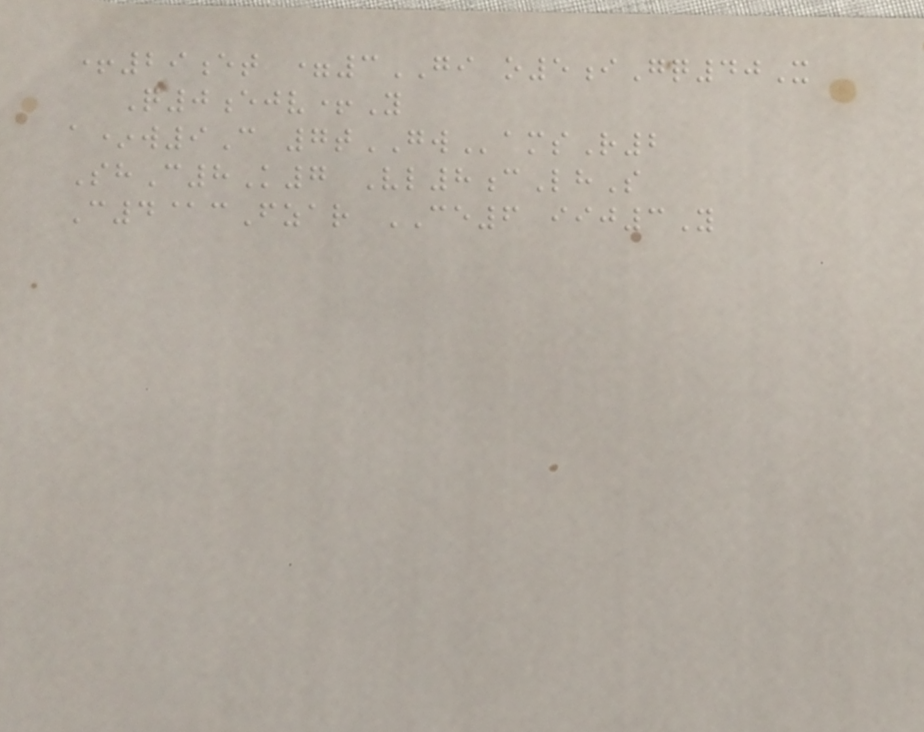+29et =3GI o5iGq40X
Q0ejv+Y
a*w9C 7tGWamsR2
ShC8K7 Vl8cLhS
C4@cFzar CE6 iij3Y
